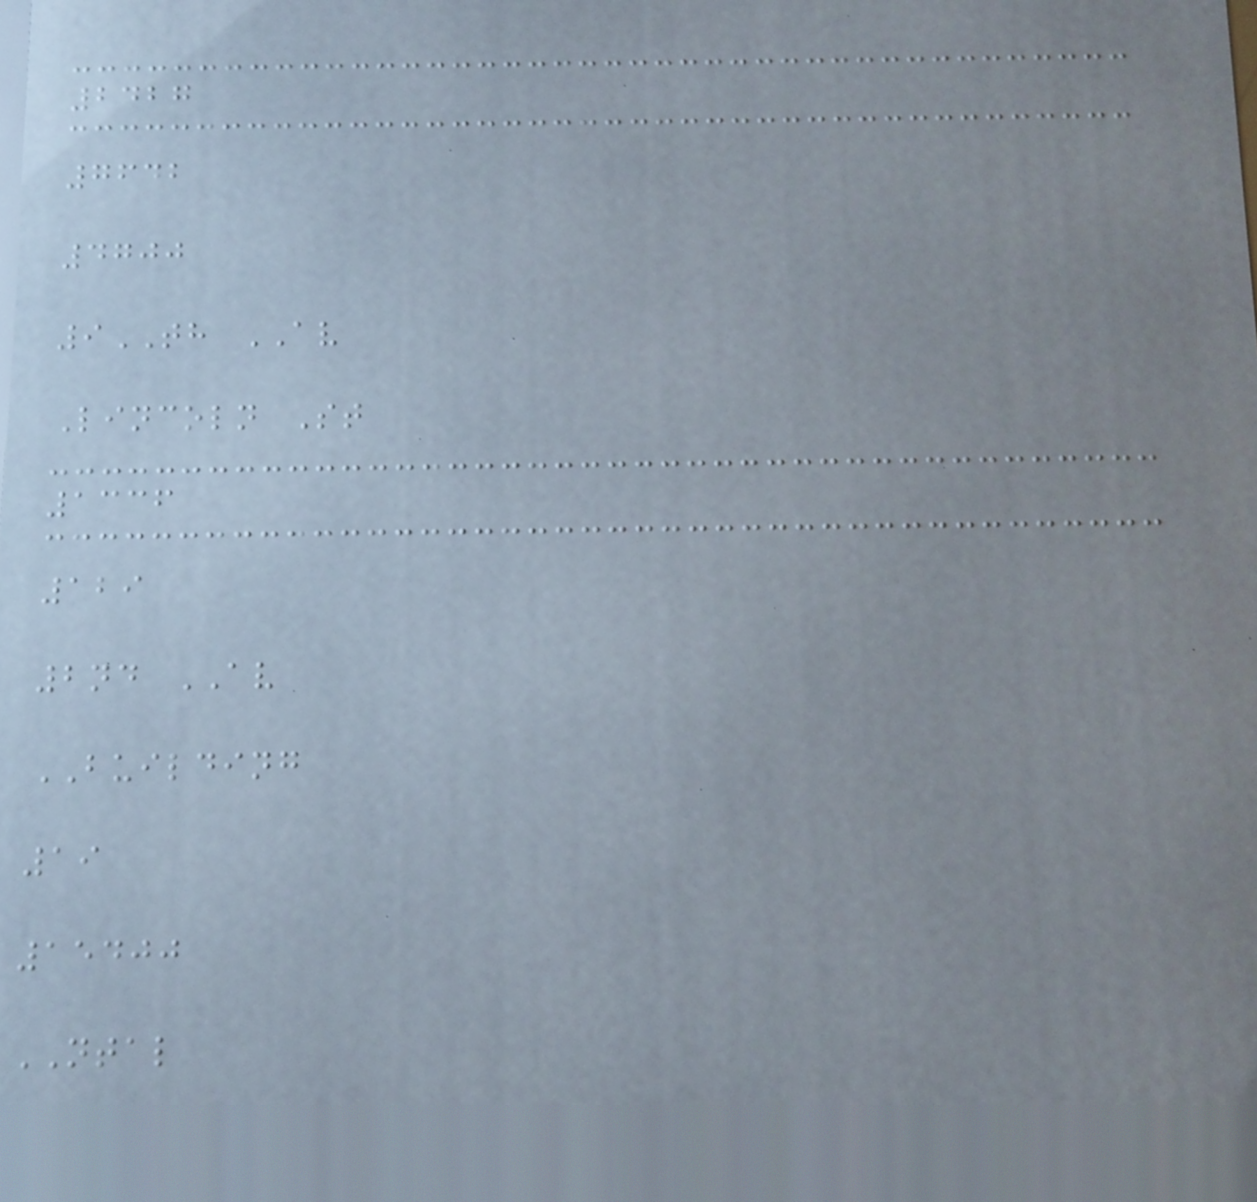2427
7642
4700
9TH AV
Lincoln St
1336
129
2nd AV
BUILDING
19
15400
NTAL
